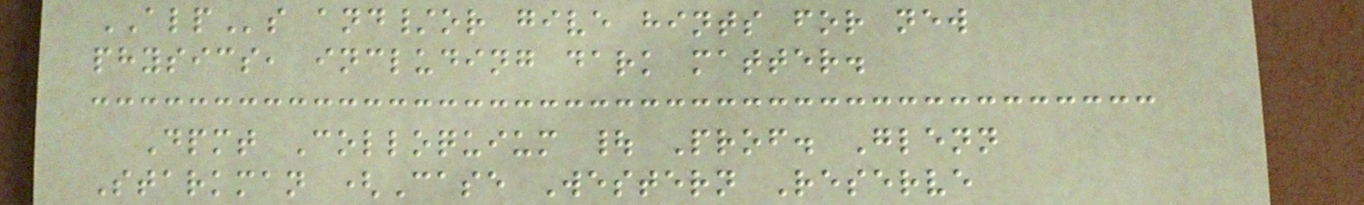ALPs and/or give hints for new
physics, including dark matter.
Dpmt Colloquium | Prof. Glenn
Starkman (Case Western Reserve
